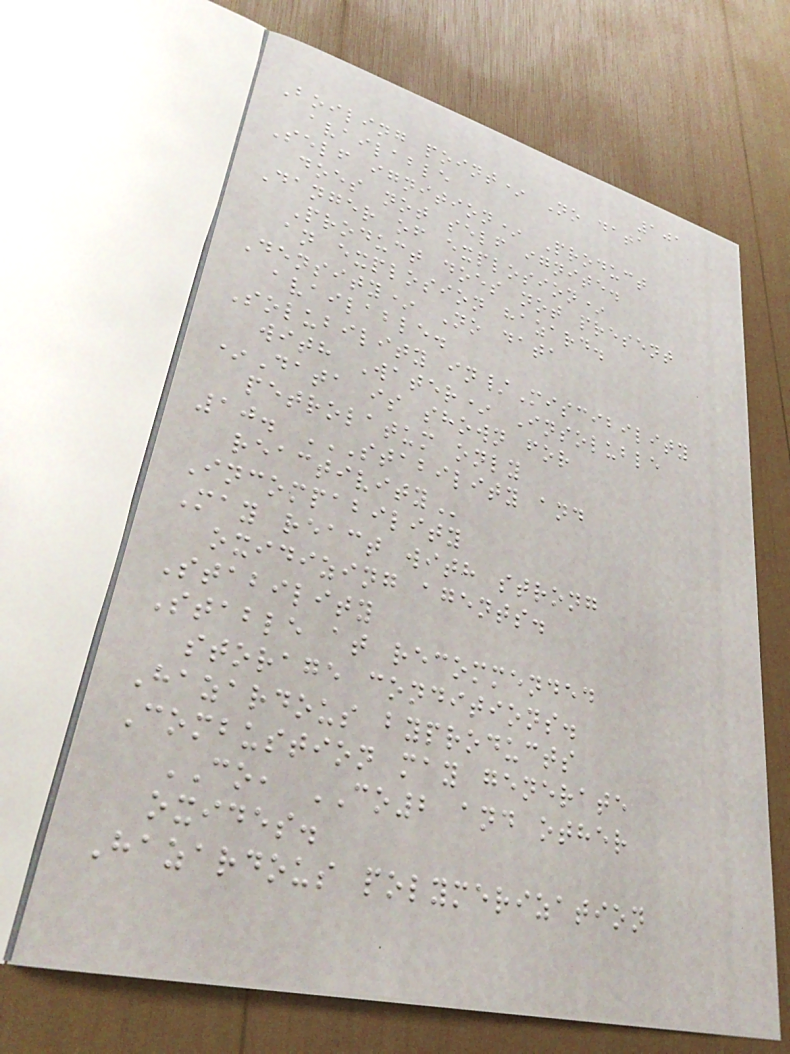101
Boiling point* No data
available
Self ignition* Product
does not self ignite.
Danger of explosion*
Product does not present
an explosion hazard.
Density* No data
available.
Solubility in/Miscibility
with Water* Insoluble
*Data is shown for
petrolatum only
10. STABILITY AND
REACTIVITY
Incompability
May react with strong
oxidizing agents.
Stability
Stable at recommended
storage conditions.
Hazardous byproducts
Combustion may generate
CO, CO2 and other
oxides.
Hazardous polymerization
